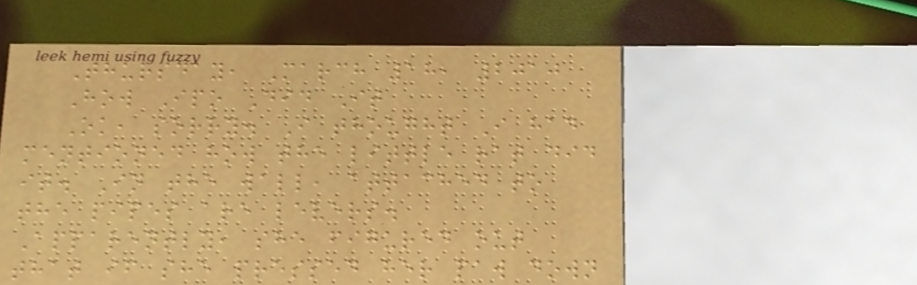Thursday, March 18, 2010
How Ipo Did It
Ok, sorry. I thought I had
mentioned how the little rat did
it. In the wall, attached to
the pipes are levers.
Apparently, she figured out
that if she pressed her paw down
